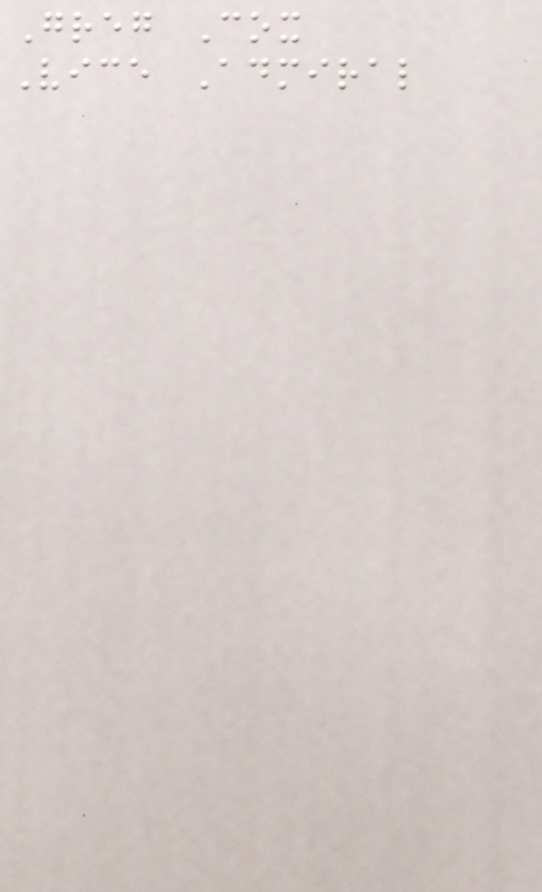Greg Cox
Vice Admiral
